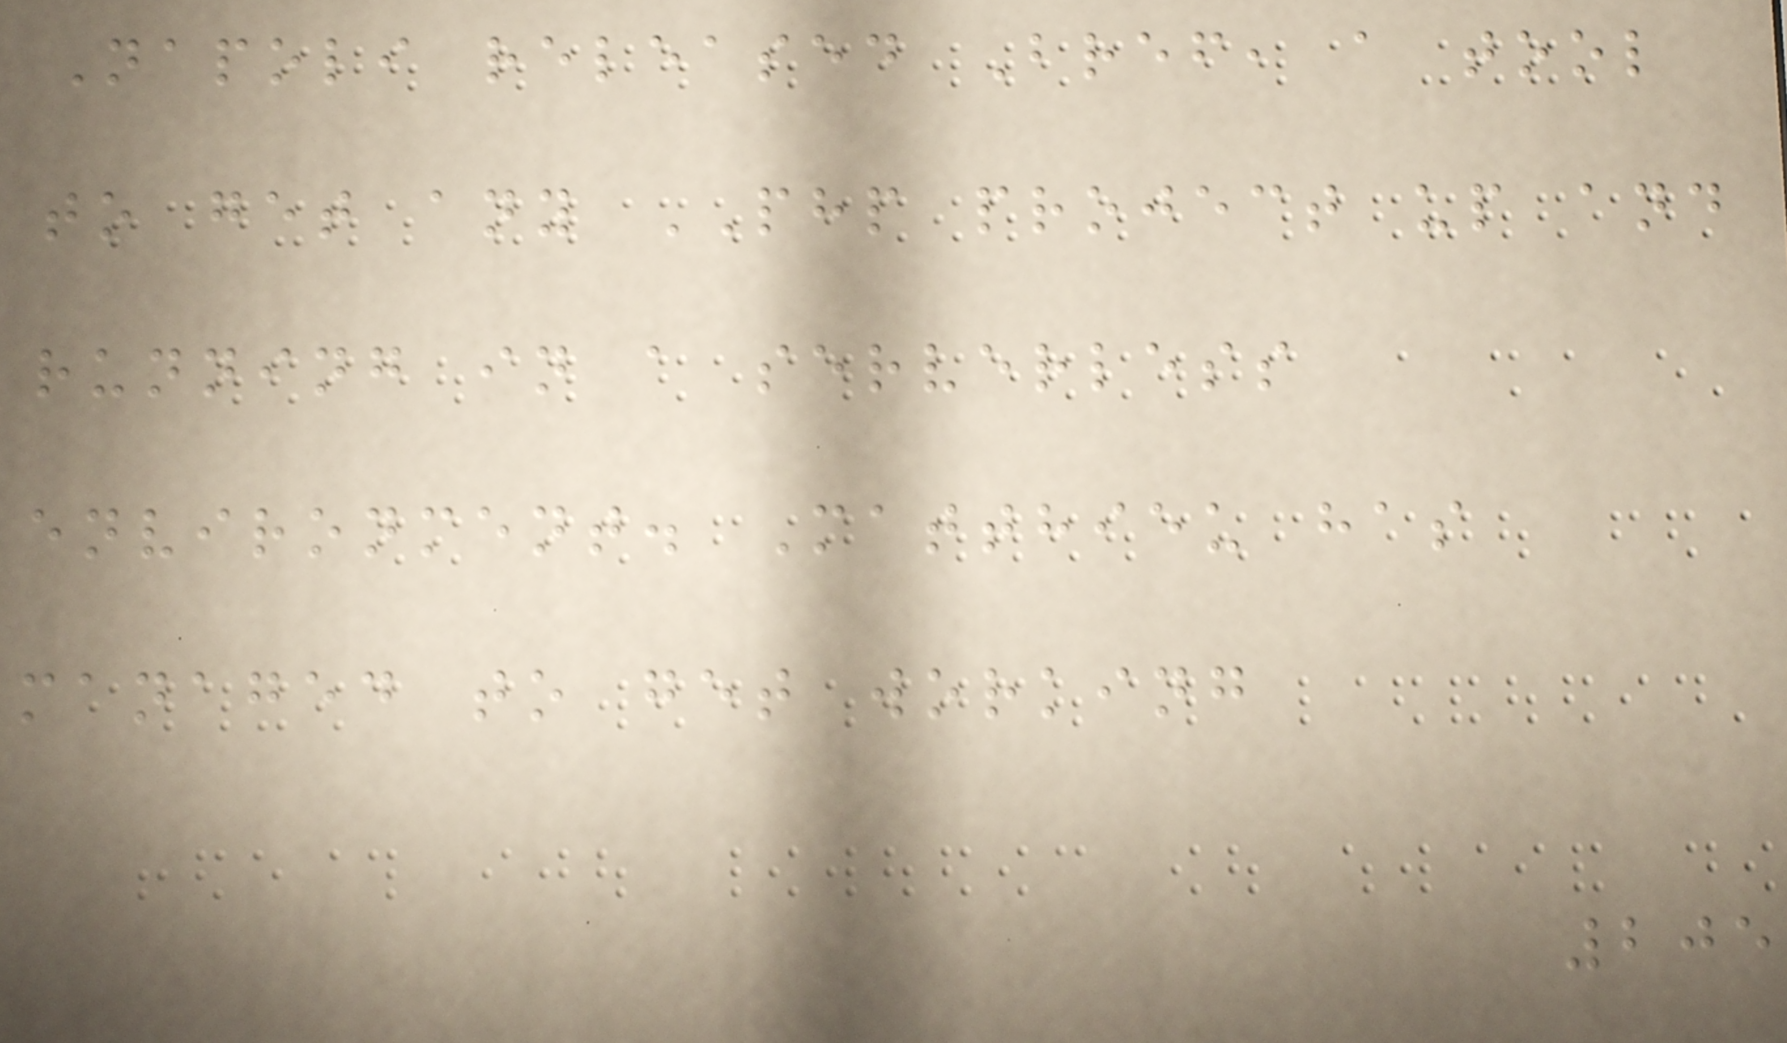Napoli released Bref, a tool
to get any PHP project up and
running in a serverless
environment. Matthieu has
managed to get working
205
